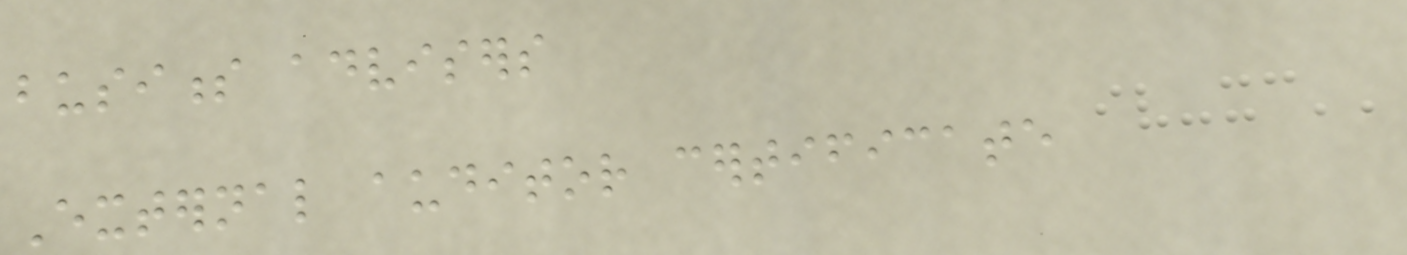business advisers
External auditor certificate
